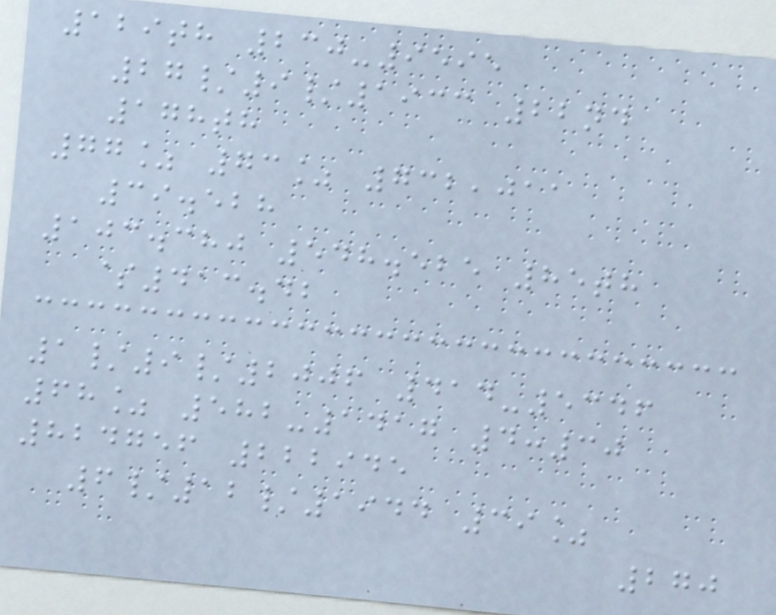129th 230-9595
27/9/1933 22nd
178th
77% 73% 732,011
39.528
103.380 548.525 85th
$413.42
1/9/2006 414-5346
68% 582-1417 4:30
824756 222945
6/12/1944 39%
270
